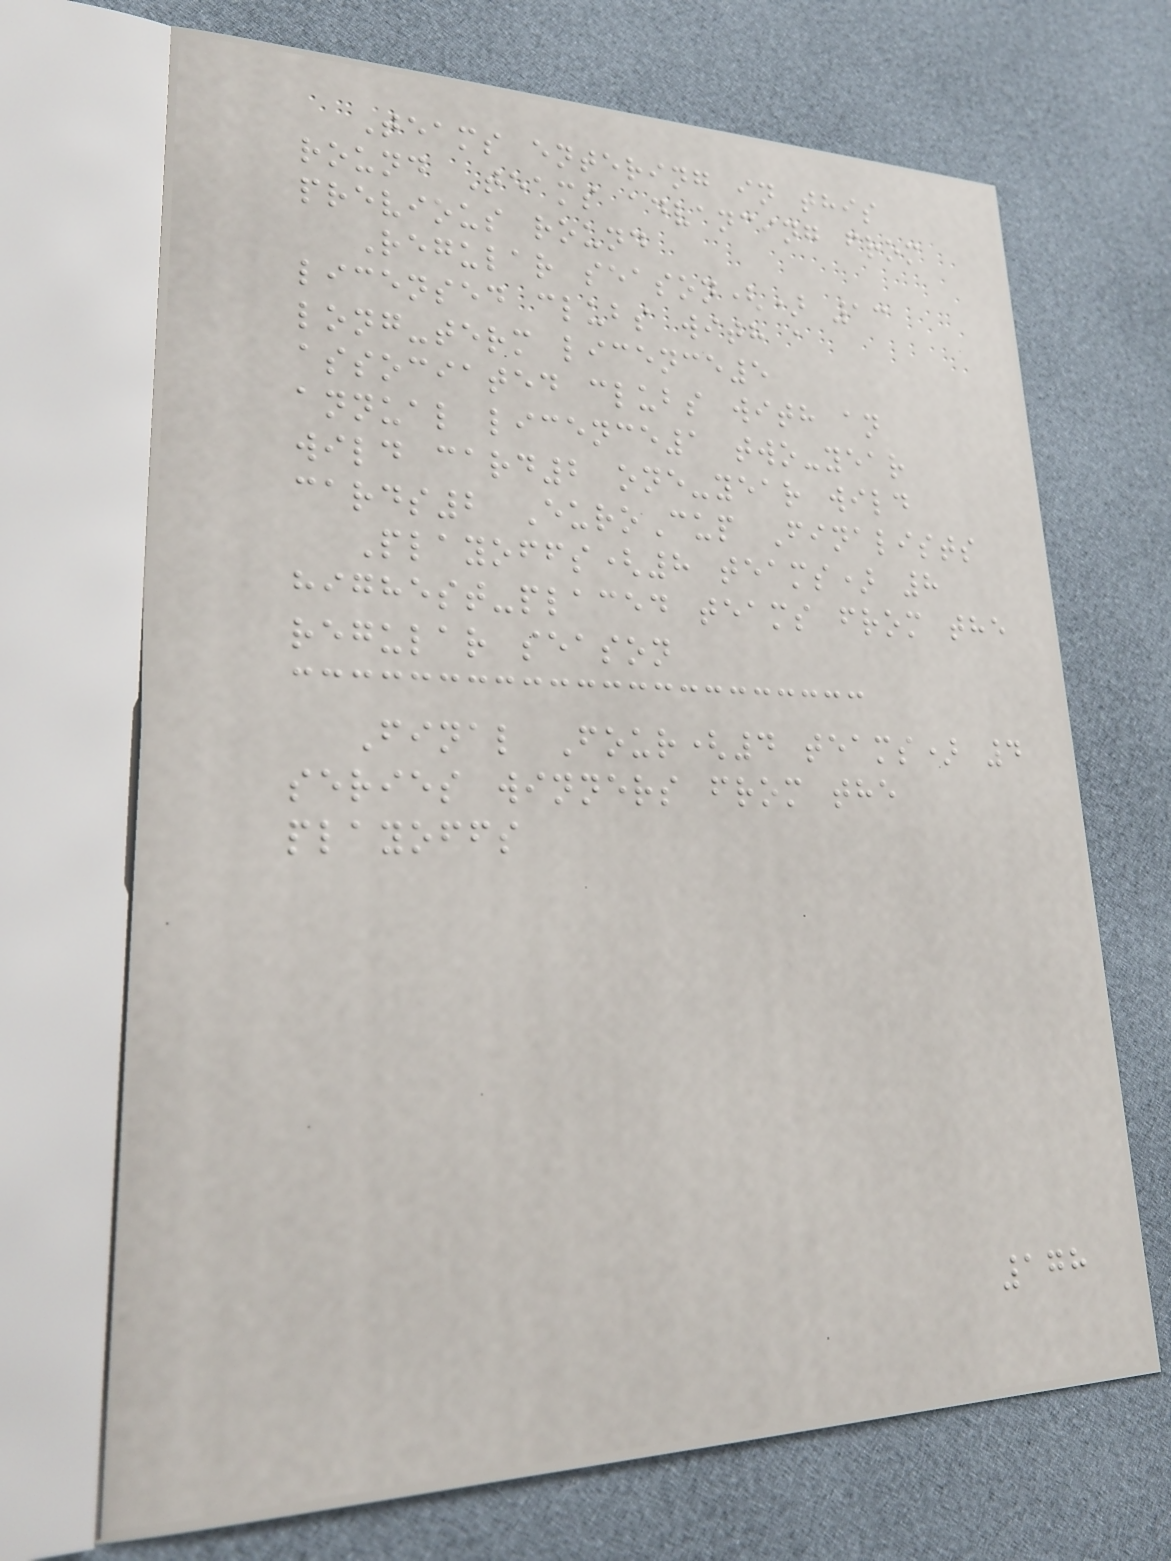Teams entering in this
round Teams advancing from
previous round
Regular season() 13
licensed clubs with a
long-term licence5
associated clubs with an
annual licence1 two-year
wild card2 one-year wild
cards2 EuroCup Finalists
Playoffs(8 teams) 8
highest-placed teams from the
regular season
Final Four(4 teams) 4
series winners from the
playoffs
178
